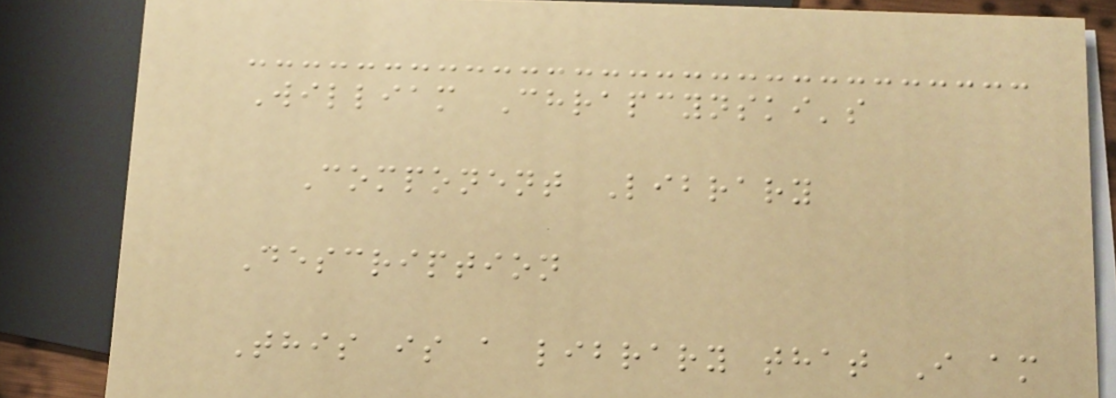William Chrapcynski's
Component Library
Description
This is a library that I am
